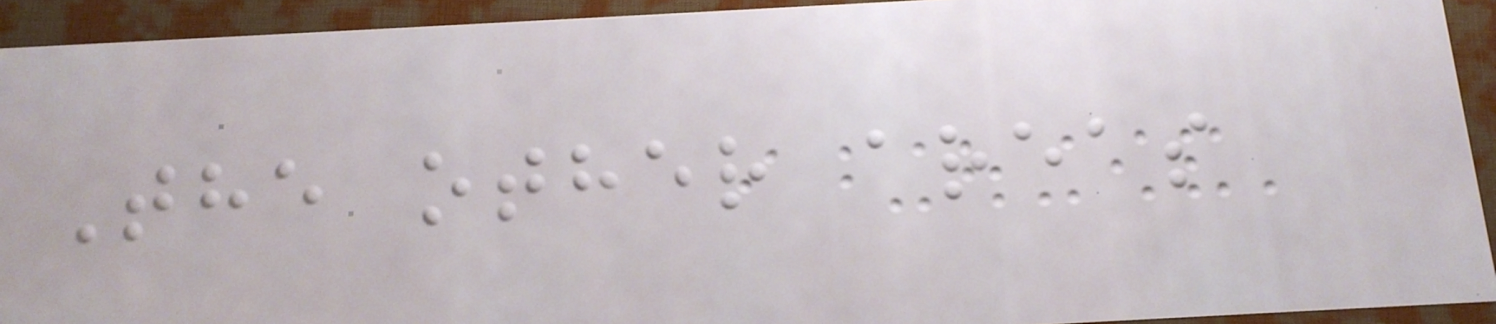The other areas
